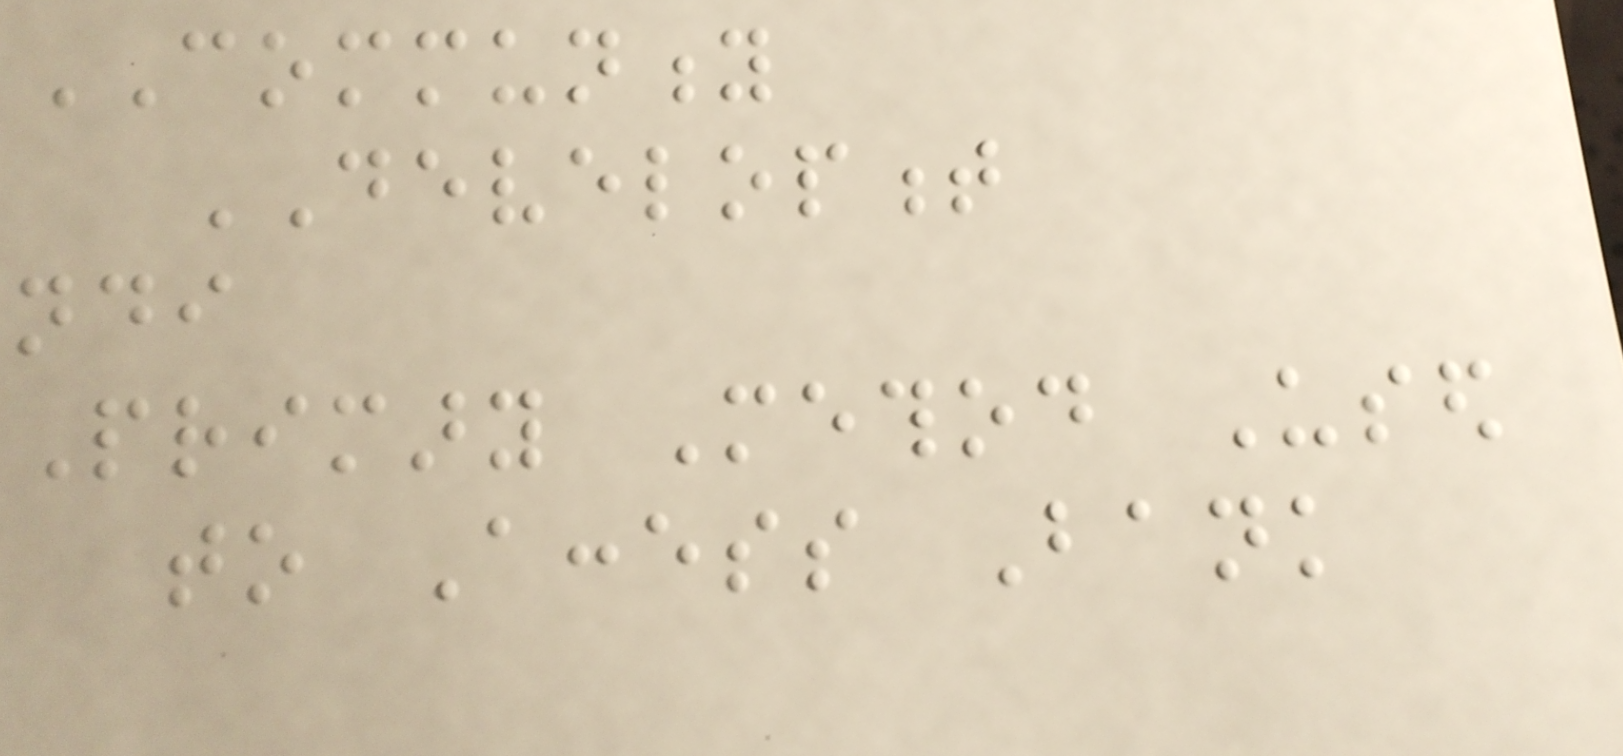COMMUNITY
DEVELOPMENT
ndi
Primary Method Used
to Access Bank
